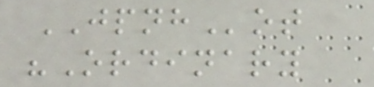JPNHot
"Ordinary
